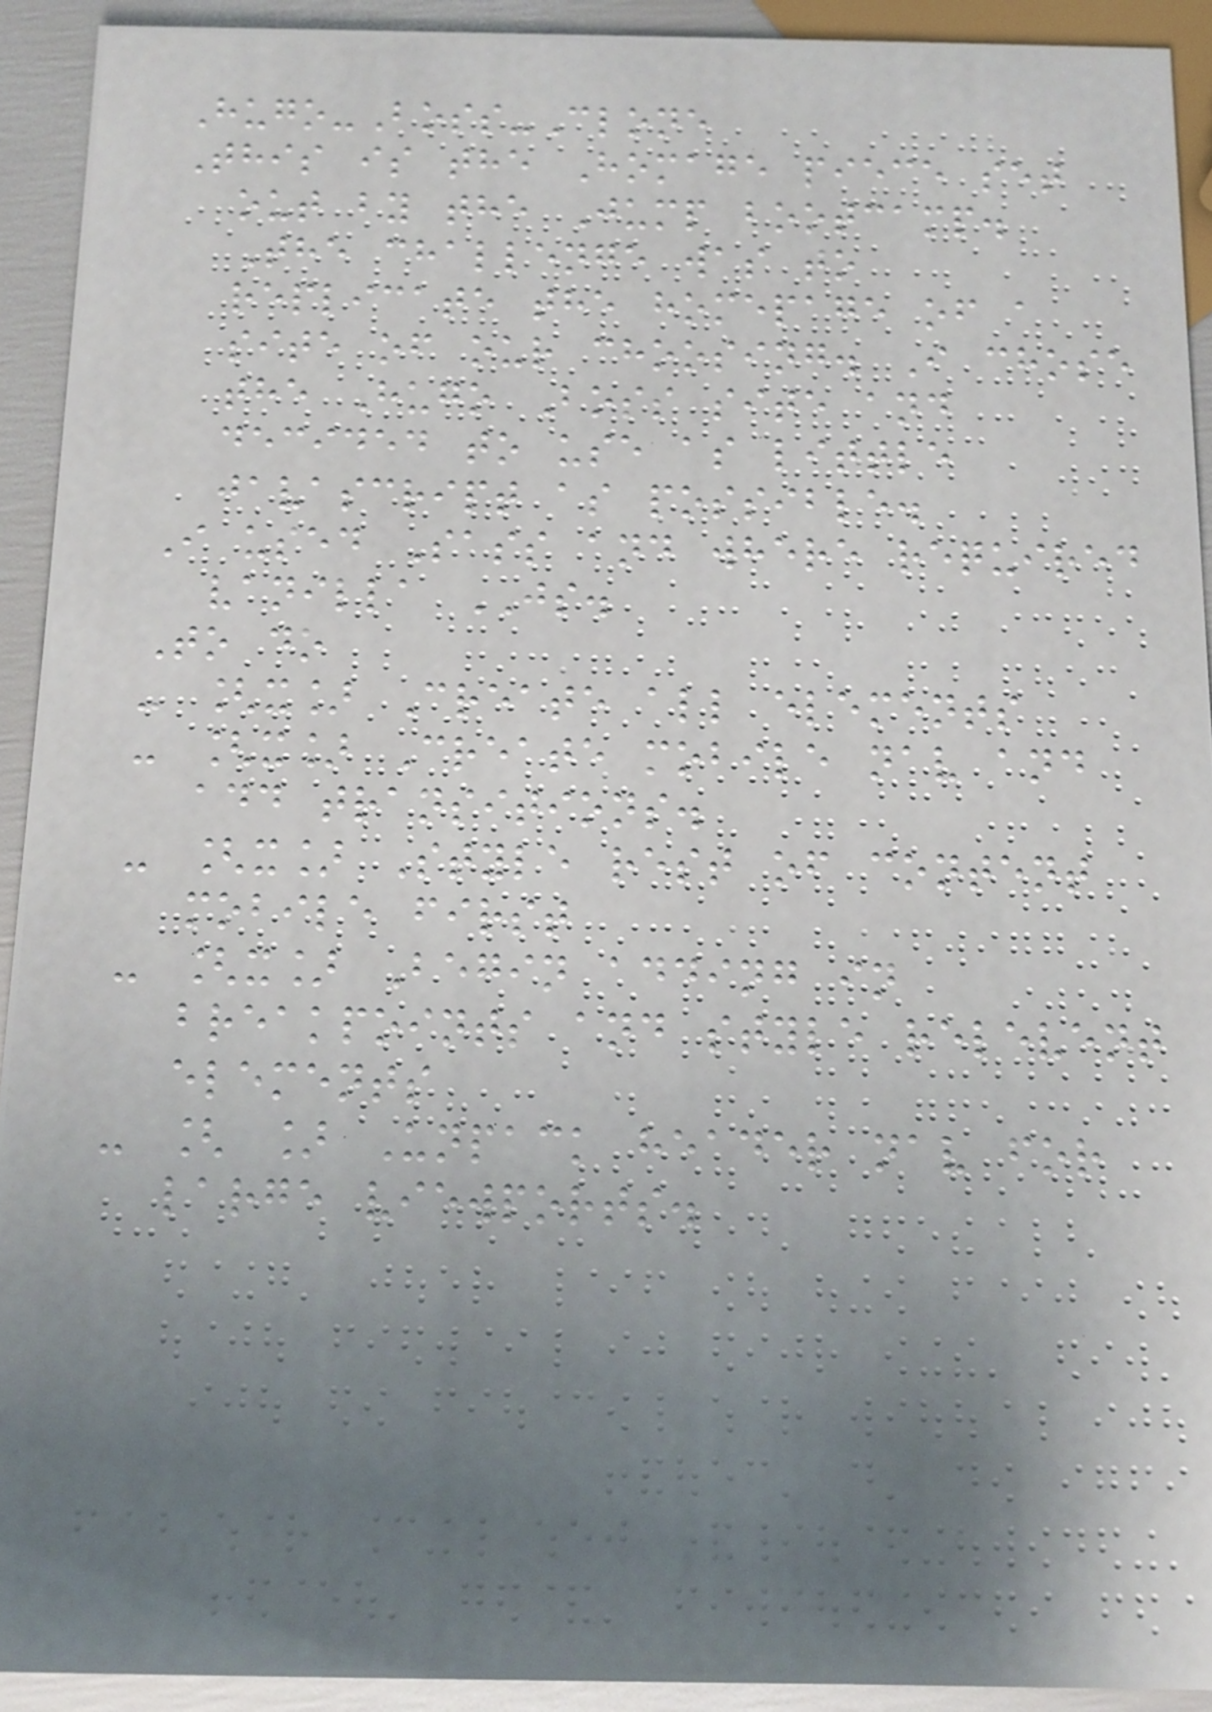Hugo-Boss-Clone
This is the Homage piece set
out by the Jump bootcamp.
The challenge was to
replicate the homepage of a
site of our choosing. I chose
the Hugo Boss site and
decided to use as little
javascript as possible.
I used Sass and where required
vanilla JS.
To do
- [x] Create all elements
- [x] Create mobile nav and
add transitions.
- [x] Style rest of content
mobile first
- [x] Begin adding in
breakpoints and style relevent
elements
- [ ] Unpack header nav for
large viewports.
